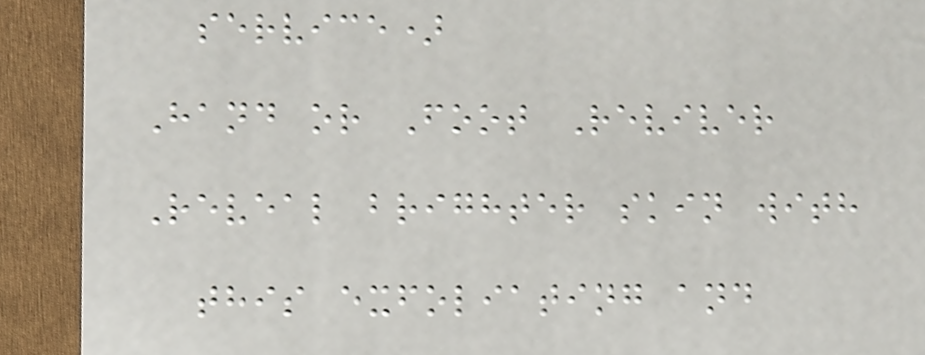service)
Hand or Foot Reviver
Reveal brighter skin with
this exfoliating and
